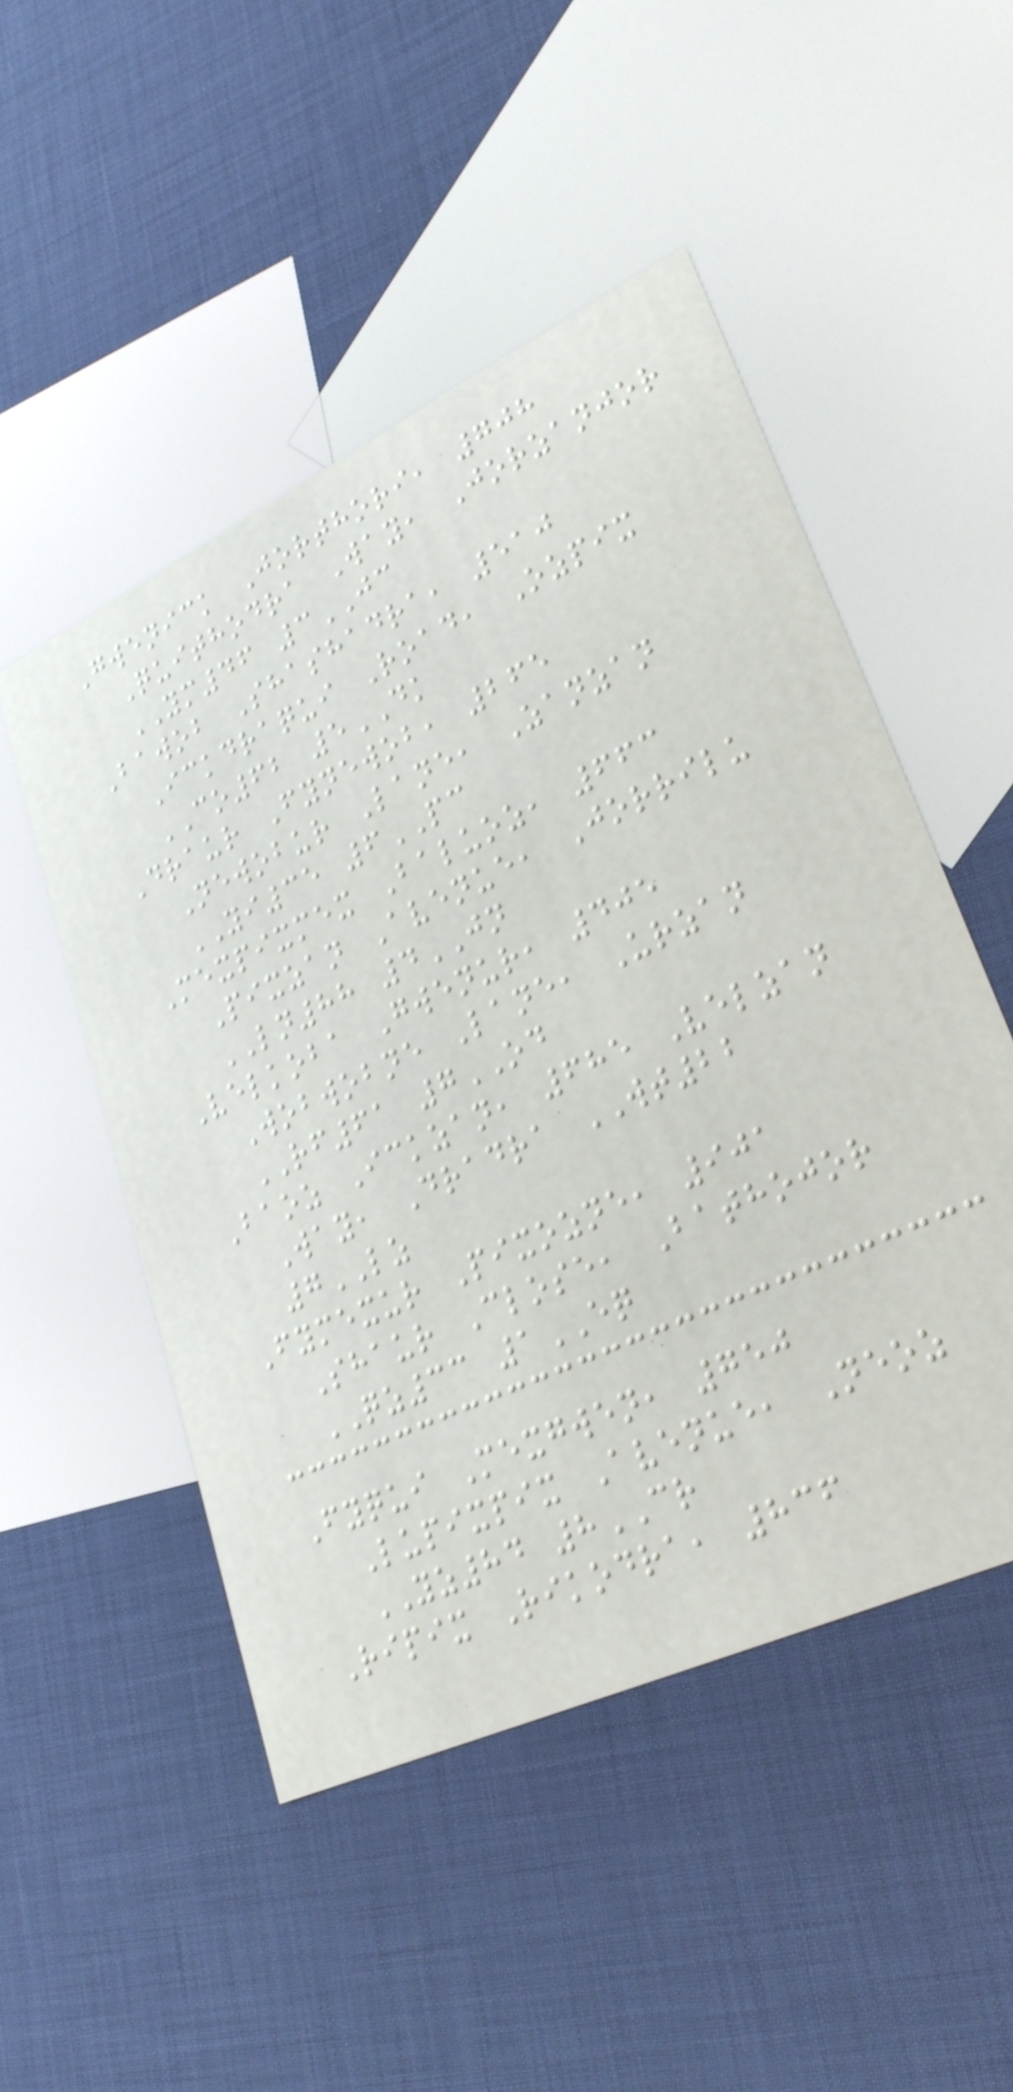Gwenick Jorthori, 708
Quithodra Way, Jorzanjor
YM46 3JC
Bawob Shashadra, 510
Ickdraqui Road, Ozpix
CO62 5DK
Draur Fynewob, 265
Newobur Lane, Zanzan
YI35 6PC
Mexpixmex Baluoz, 663
Pixzan Avenue, Jorrilu
LN88 4JN
Velkoba Gwenur, 405
Wobwobne Lane, Urzan
RF61 7OD
Baoz Ickzan, 685 Velzan
Way, Dradra WT22
7LZ
Fymexur Pixozne, 901
Shaur Close, Bathojor
QZ33 1EQ
Fyqui Mexgwen, 750
Lupixpix Avenue, Neoz
YZ84 8CR
Ripix Rikodra, 836
